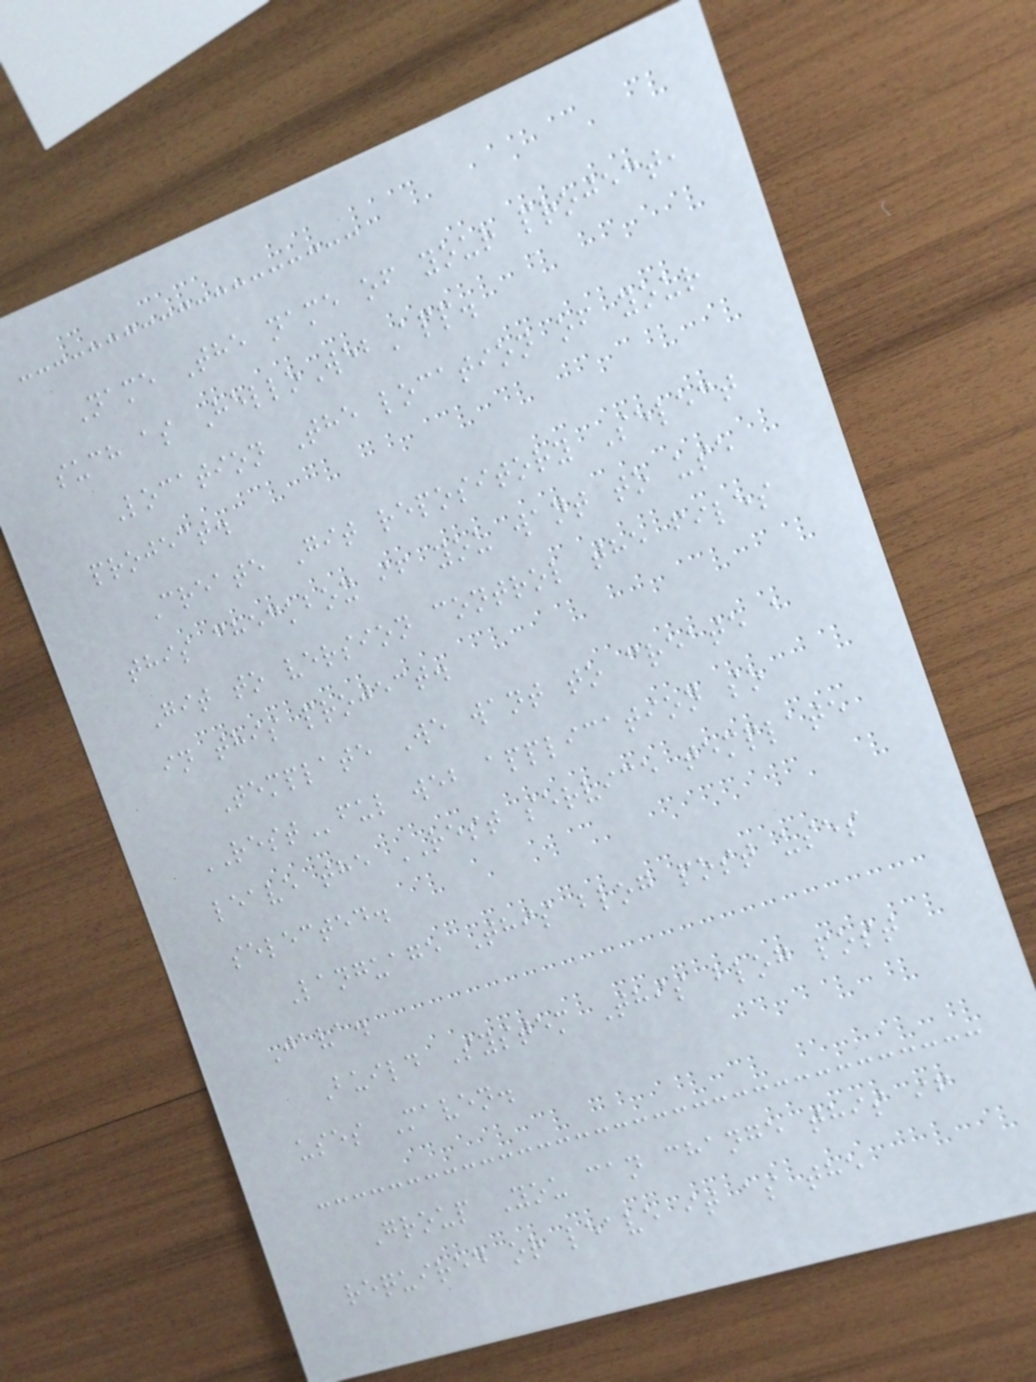Name The name of your project,
such as HelloWebApp.
Location The location of your
project.
Create Git repository Select
this checkbox if you want to use
Git to version control the files
in this project.
Template We want to create a
RESTful web application so
leave the REST service template
selected.
Language This blog post uses
Java.
Build System This blog post
uses Maven.
Group You can change this if
required or leave it as the
